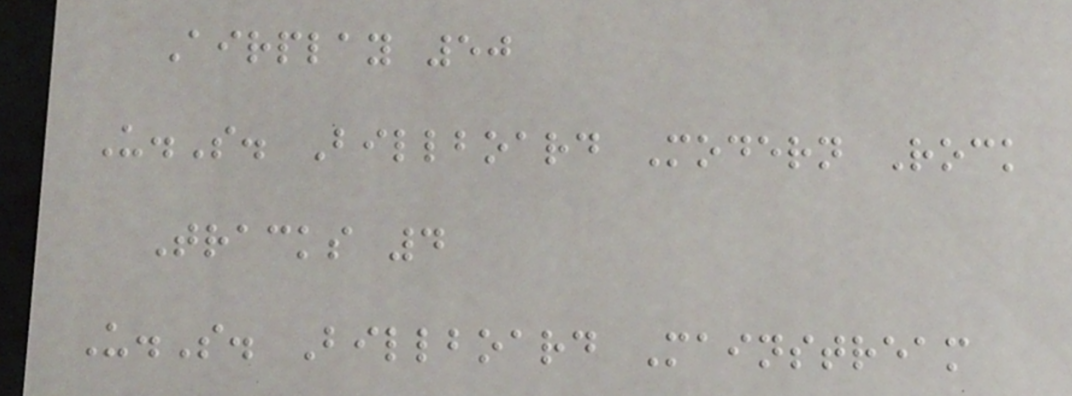Airplay 50
U.S. Billboard Modern Rock
Tracks 4
U.S. Billboard Mainstream
